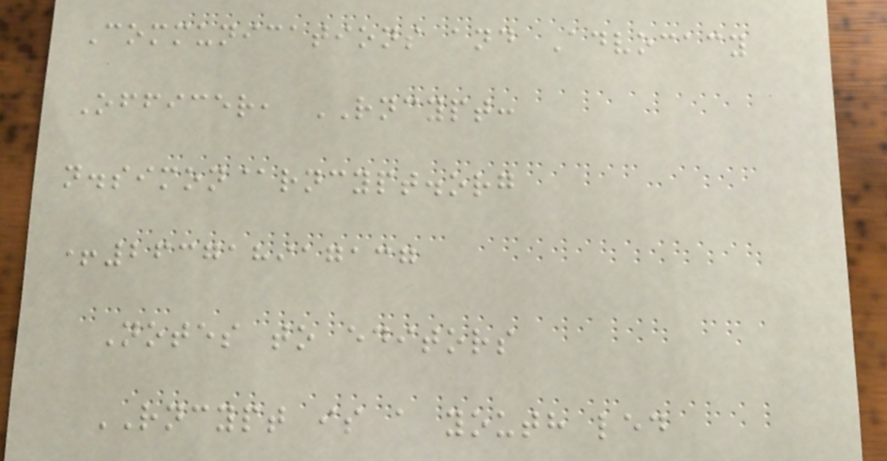Communications and Advocacy
Officer, RNCYPT:
n.simon@rncypt.org
+263718917137
Notes to editors
RNCYPT is a youth led
